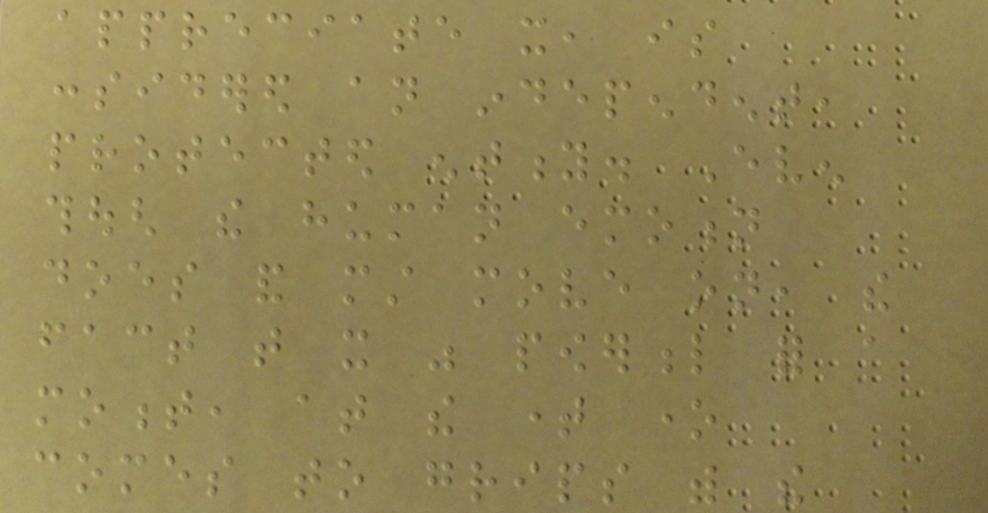appreciate it, is
considered an independent,
protected entity. Even
though the human emotion
does and must move on, the
fact that it was powerful for a
moment, at the time one
comes to grips with the
